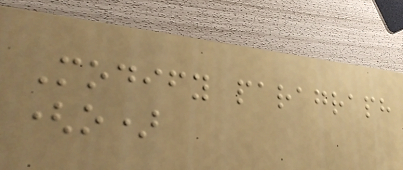Modify paragraph
(o)
